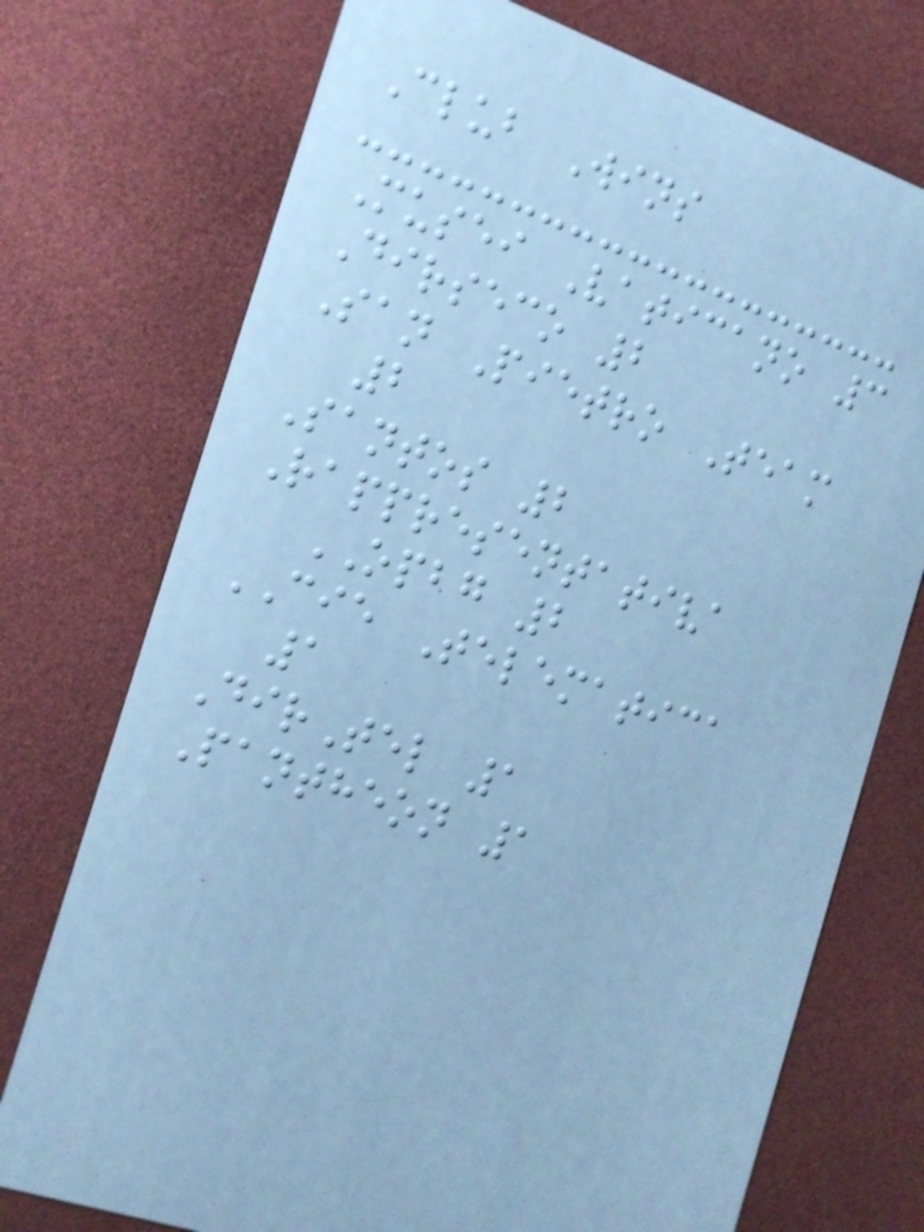Club Wins
Musei Vaticano 3
Dirseco 2
San Pietro Team
2
Santos 2
Rappresentativa
OPBG 2
CIE Telematica
1
DirTel 1
Pantheon 1
